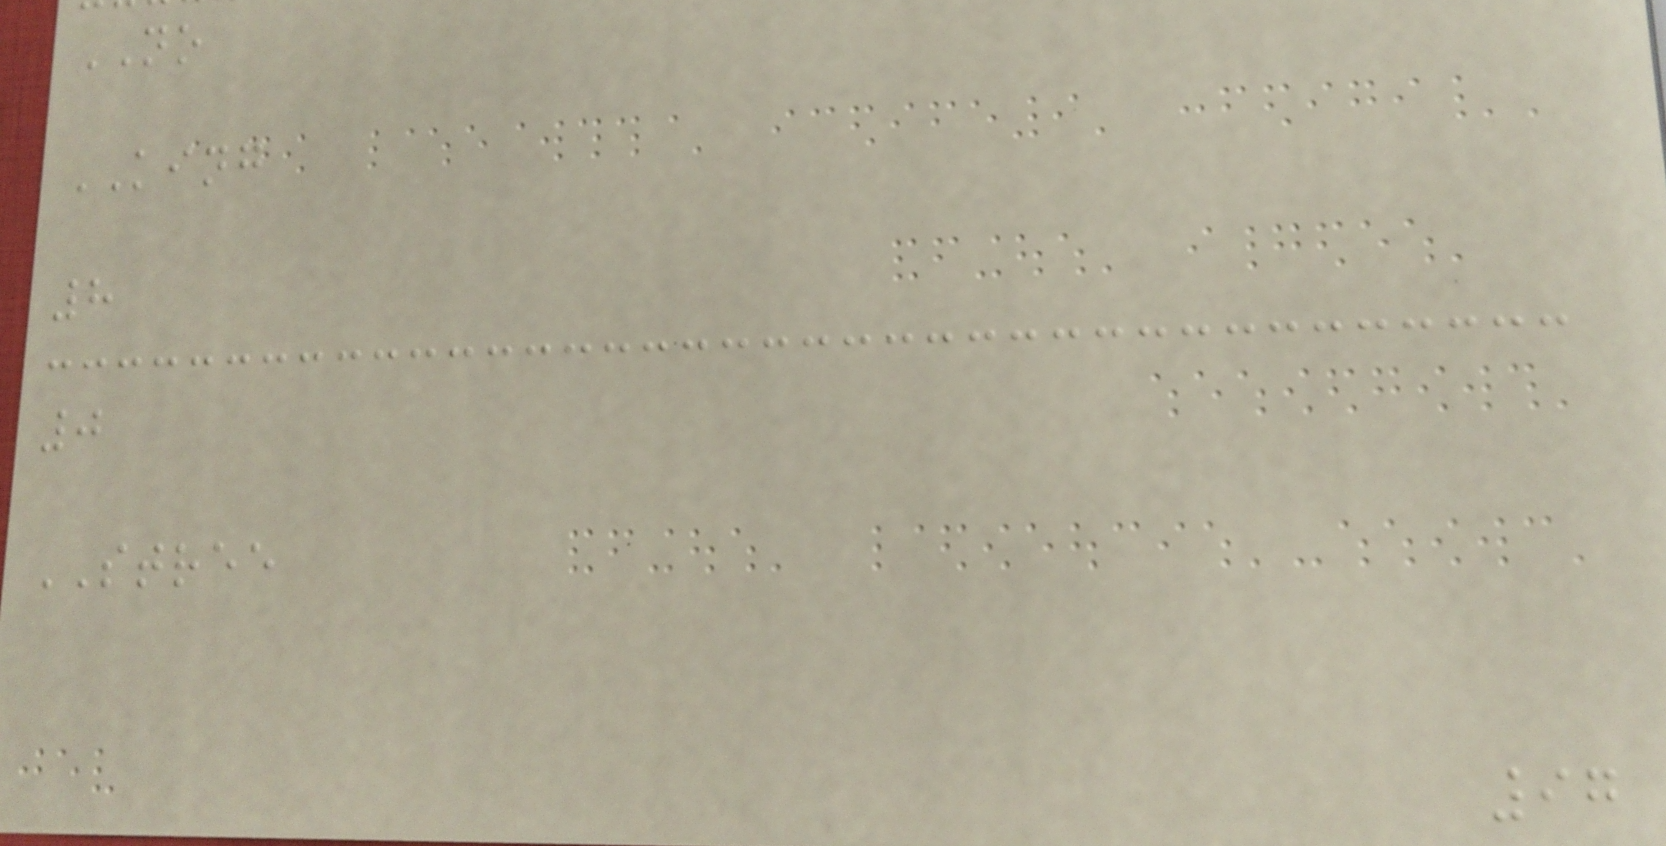NO
KING
8
0
STREE
97
